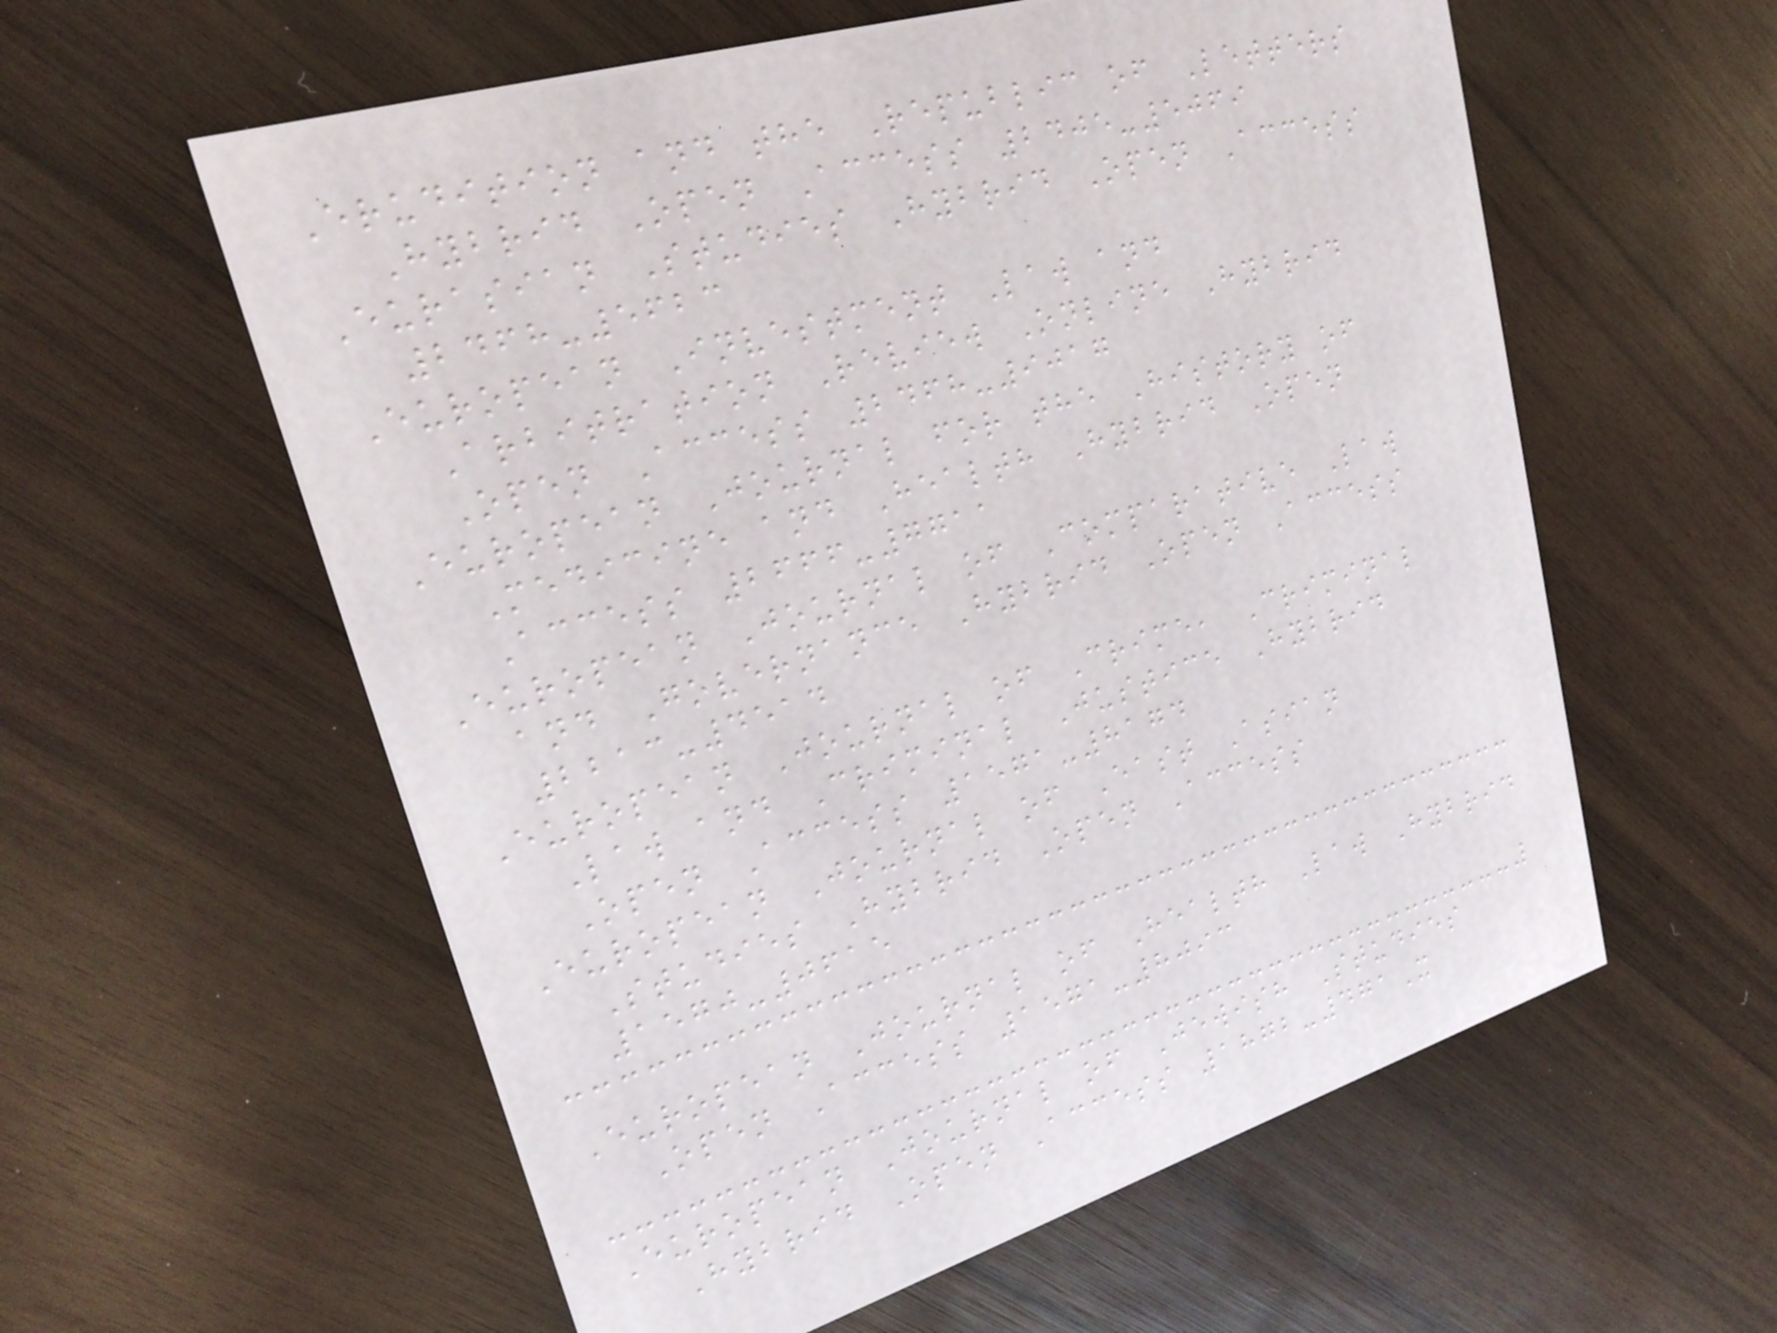Erudition and the Republic of Letters
Hybrid Open Access 2405-5069
Eurasian Studies Hybrid Open Access
2468-5623
European Investment Law and
Arbitration Review Online Hybrid
Open Access 2468-9017
European Journal for the History of
Medicine and Health Hybrid Open
Access 2666-7711
European Journal of Comparative Law
and Governance Hybrid Open Access
2213-4514
European Journal of Crime, Criminal
Law and Criminal Justice Hybrid
Open Access 1571-8174
European Journal of East Asian
Studies Hybrid Open Access
1570-0615
European Journal of Health Law Hybrid
Open Access 1571-8093
European Journal of Jewish Studies
Hybrid Open Access 1872-471X
